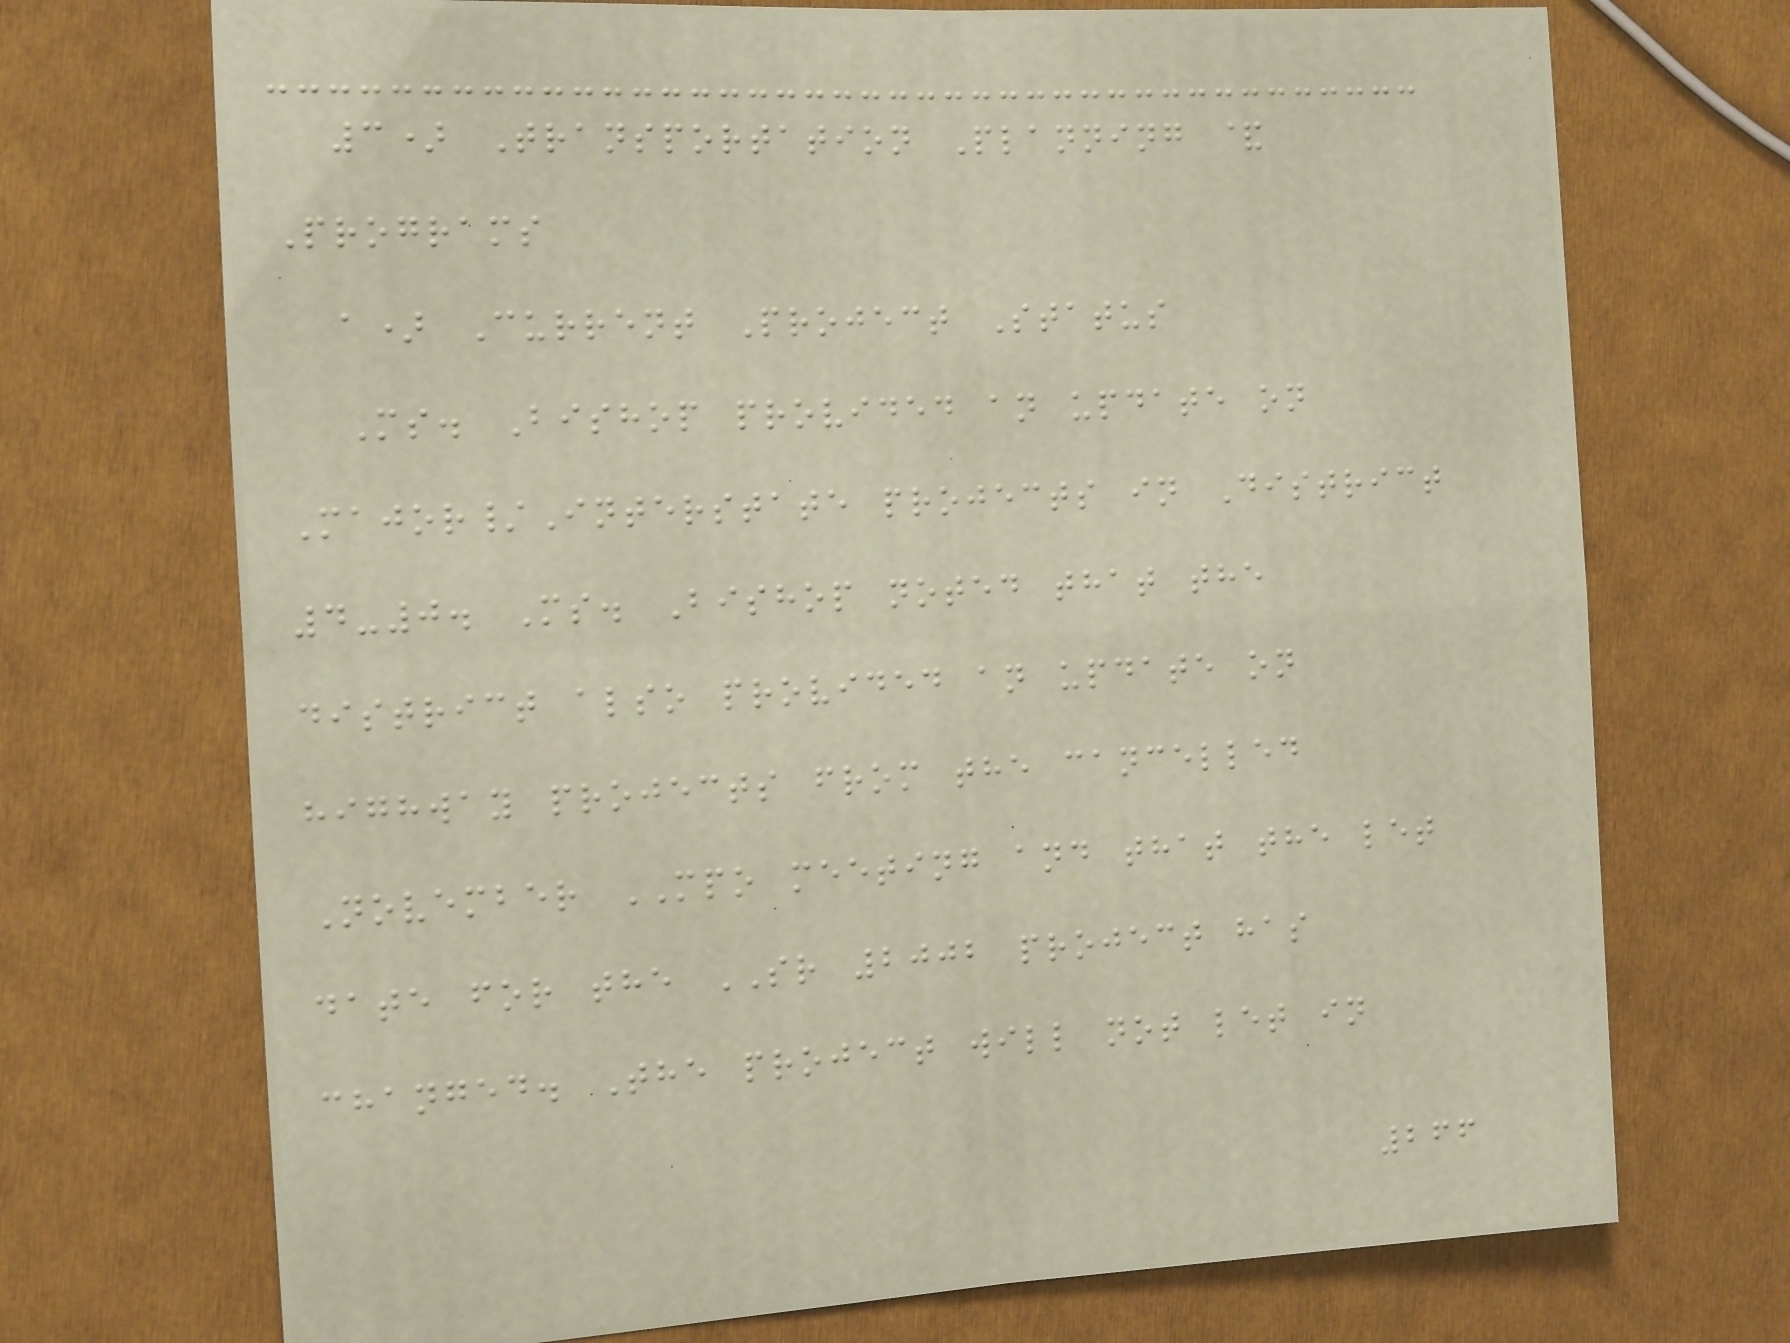3) Transportation Planning &
Programs
a) Current Project Status
Ms. Bishop provided an update on
Major/Interstate projects in District
4-0. Ms. Bishop noted that the
district also provided an update on
highway projects from the cancelled
November MPO meeting and that the let
date for the SR 2002 project has
changed. The project will not let in
266
